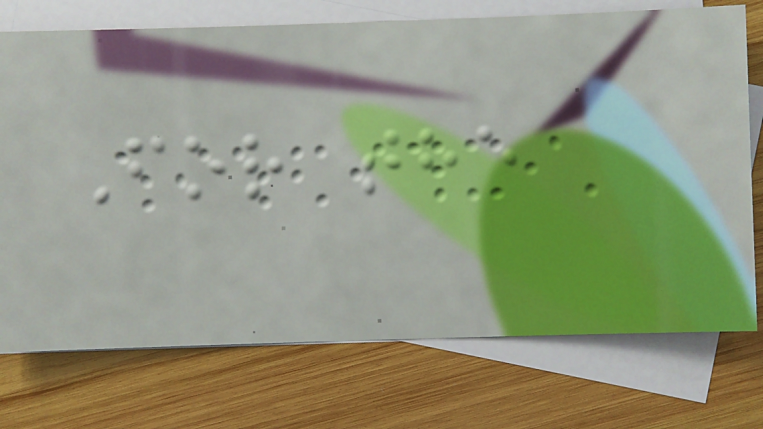For the
